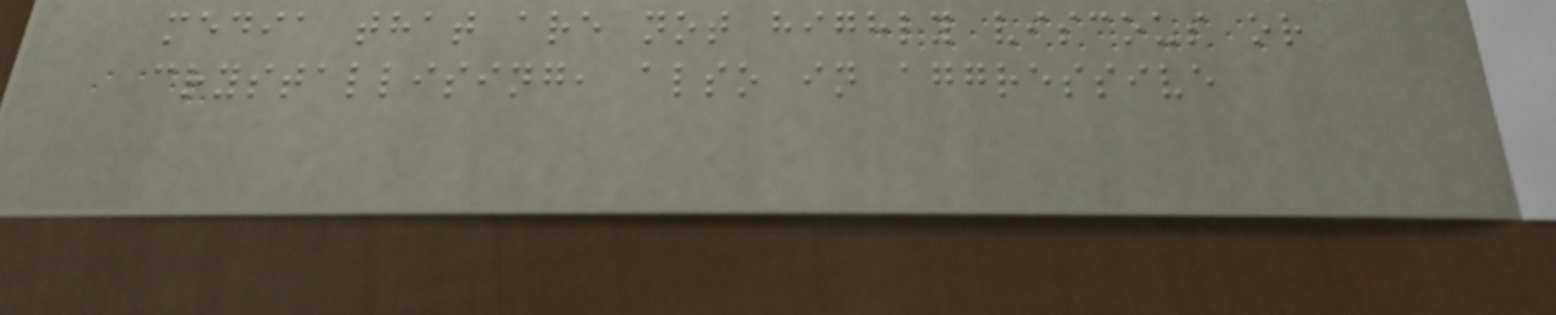media that are not highly viscous or
crystallising, also in aggressive
